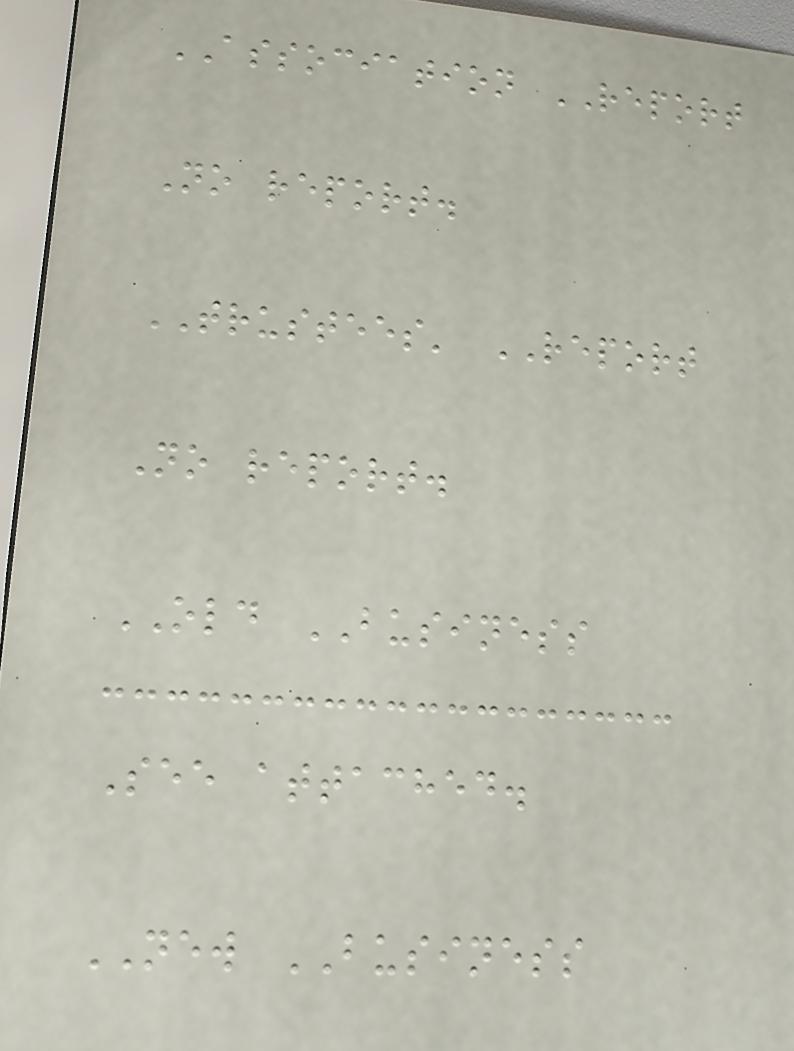ASSOCIATION REPORT
No report.
TRUSTEES' REPORT
No report.
OLD BUSINESS
See attached.
NEW BUSINESS
